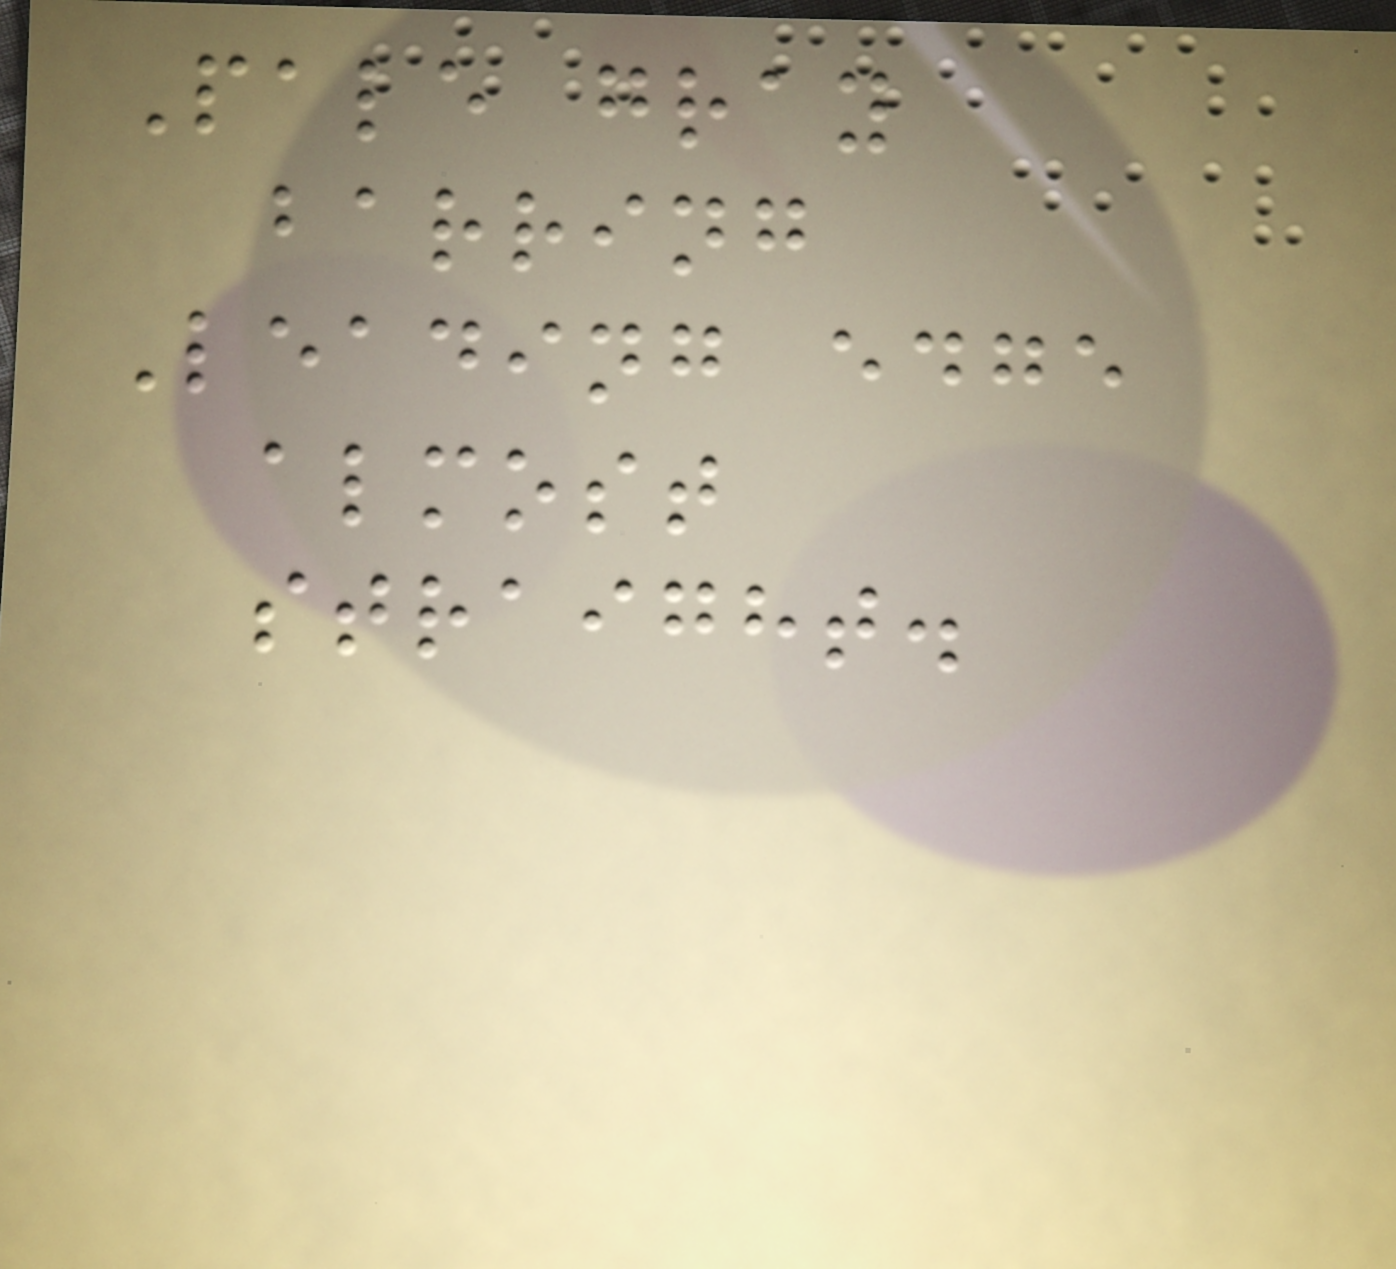Pale gray
barring
Leading edge
almost
straight.
